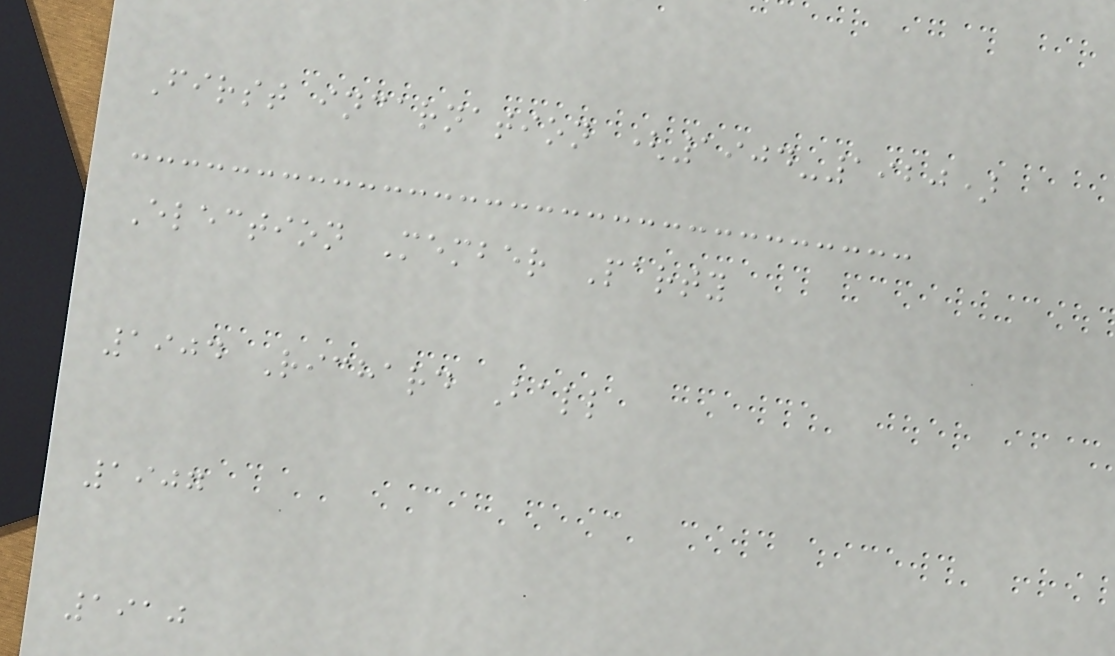First incarnation (1904-1920)
Election Member Party
1904 Richard Ball
1907
1910
